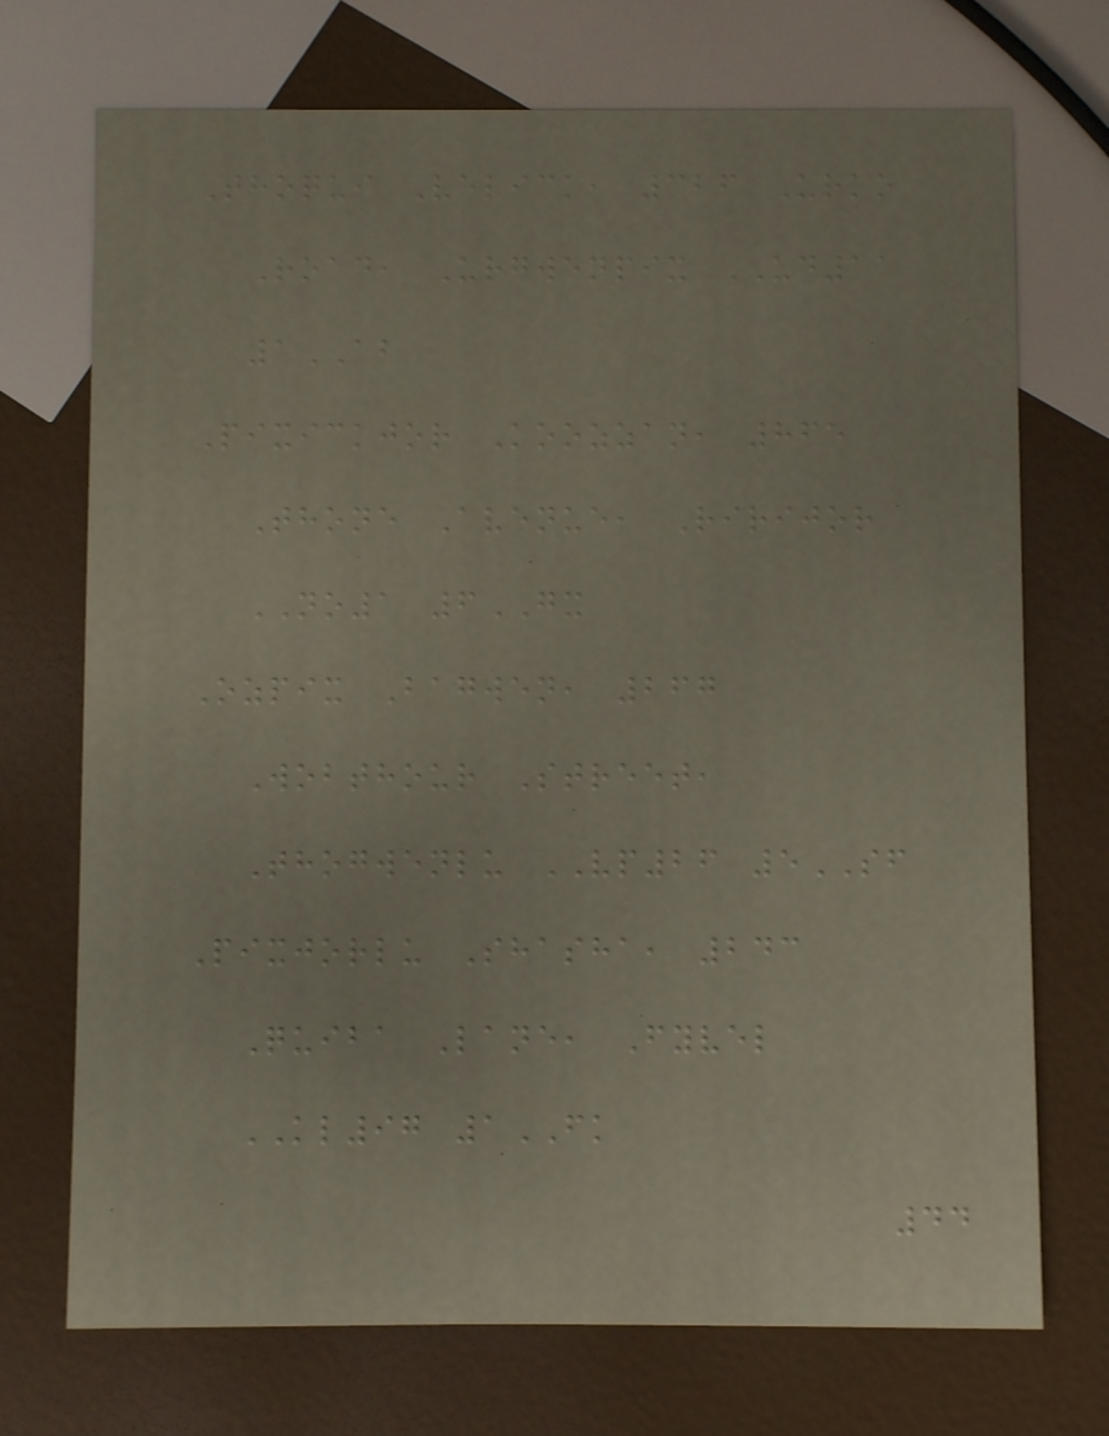Thoqui Velick, 326 Urko
Road, Urgwenpix UD11
1AB
Pixickjor Koozzan, 865
Thone Avenue, Ririjor
NO1 6GX
Ozpix Bagwen, 267
Wobthour Street,
Thogwenlu VP26 5SF
Pixjorlu Shasha, 243
Quiba Lane, Fyvel
KL97 1FK
44
